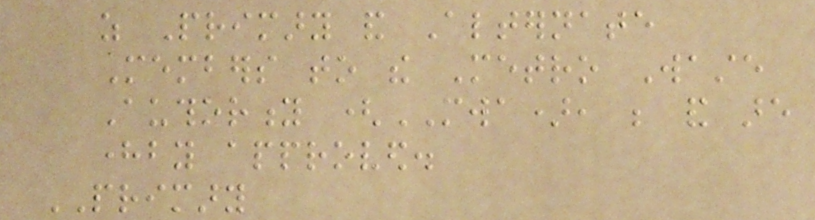as Primary and Alternate
Members to the Metro Waste
Authority (MWA), be and are
hereby approved.
PRIMARY
